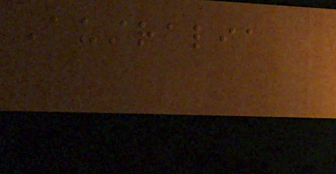Australia
